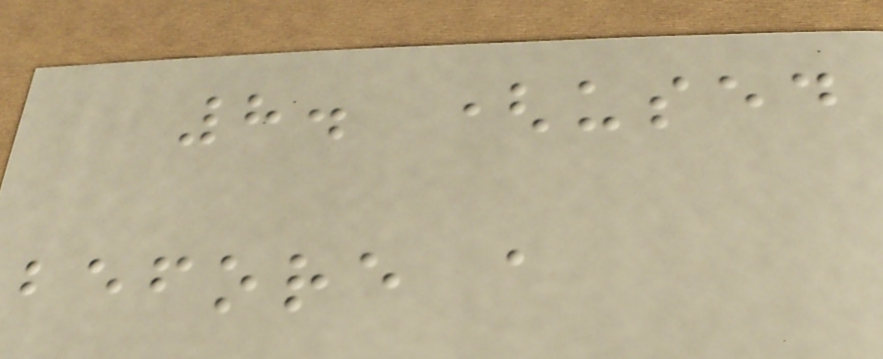8. (used
before a
